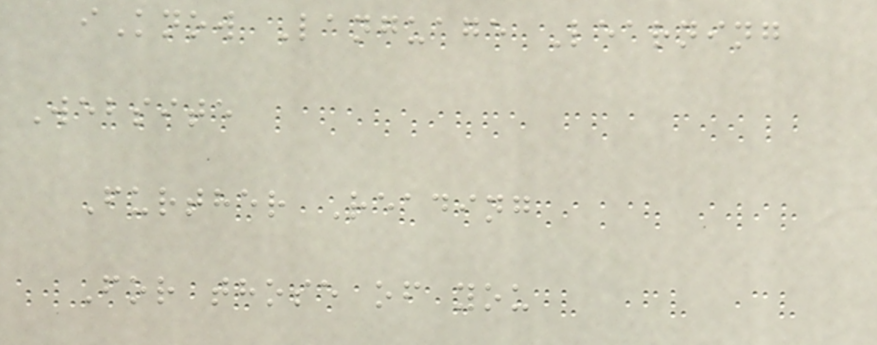iKnow Language Learning
Website
Further Reading
For those of you
